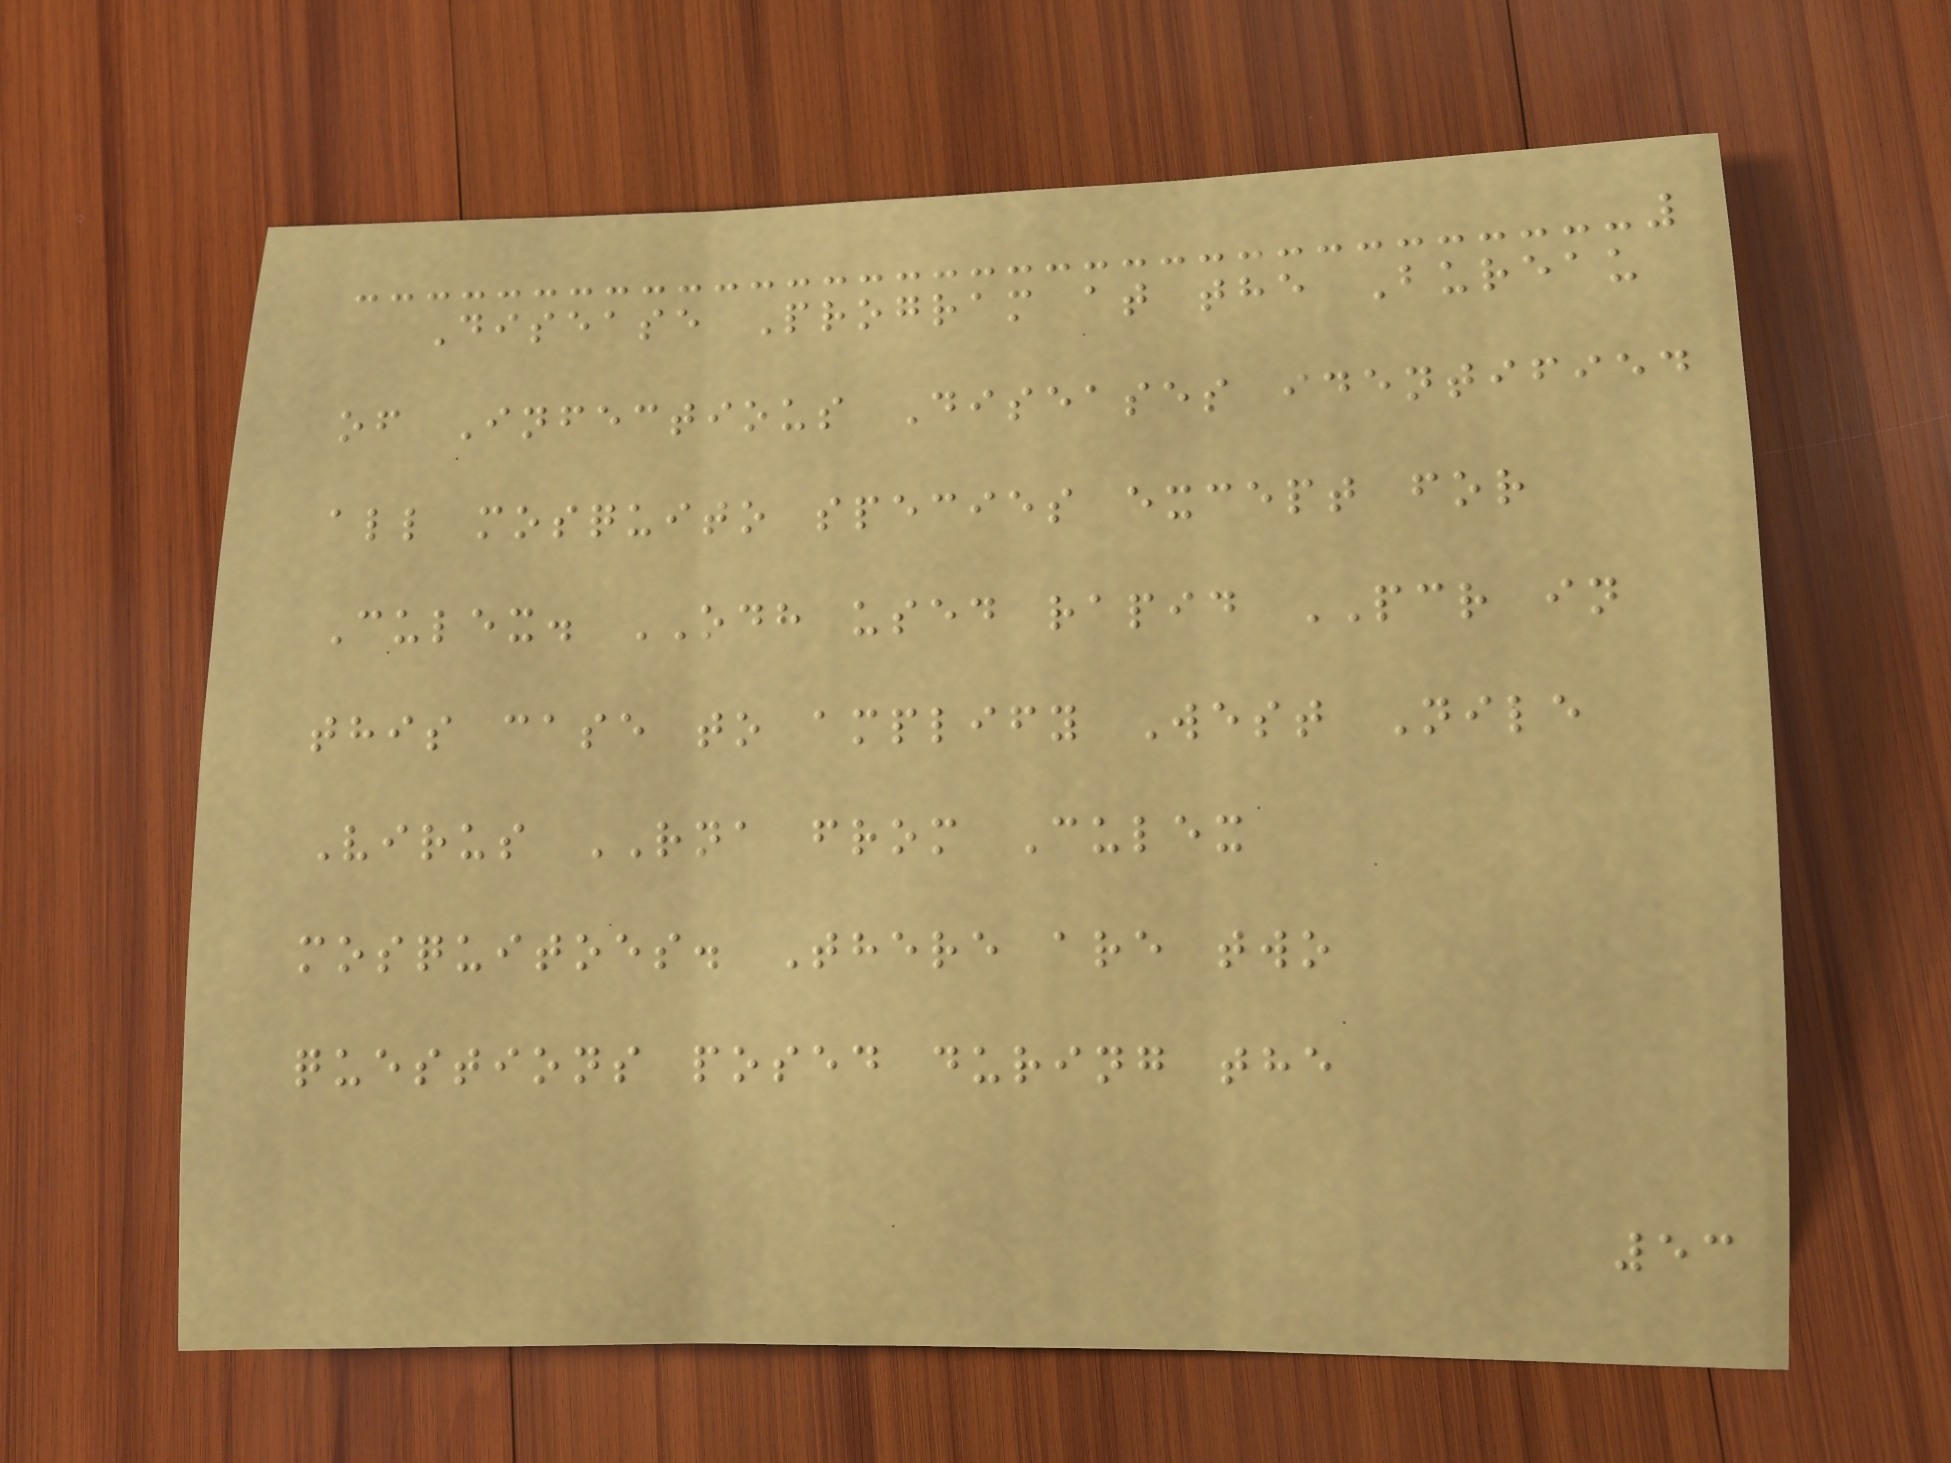Disease Program at the Bureau
of Infectious Diseases identified
all mosquito species except for
Culex. ODH used rapid PCR in
this case to amplify West Nile
Virus RNA from Culex
mosquitoes. There are two
questions posed during the
53
